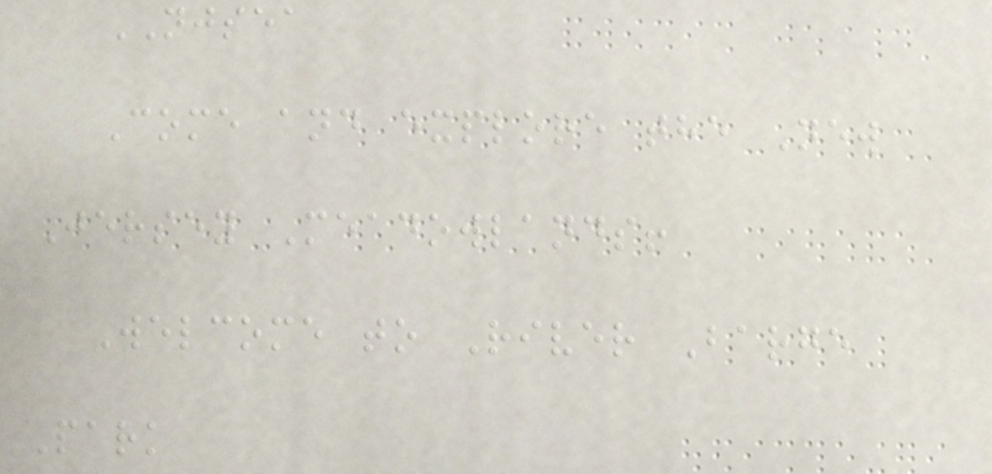NJSEA
Come and explore the New
Jersey Meadowlands!
Welcome to River Barge
Park
